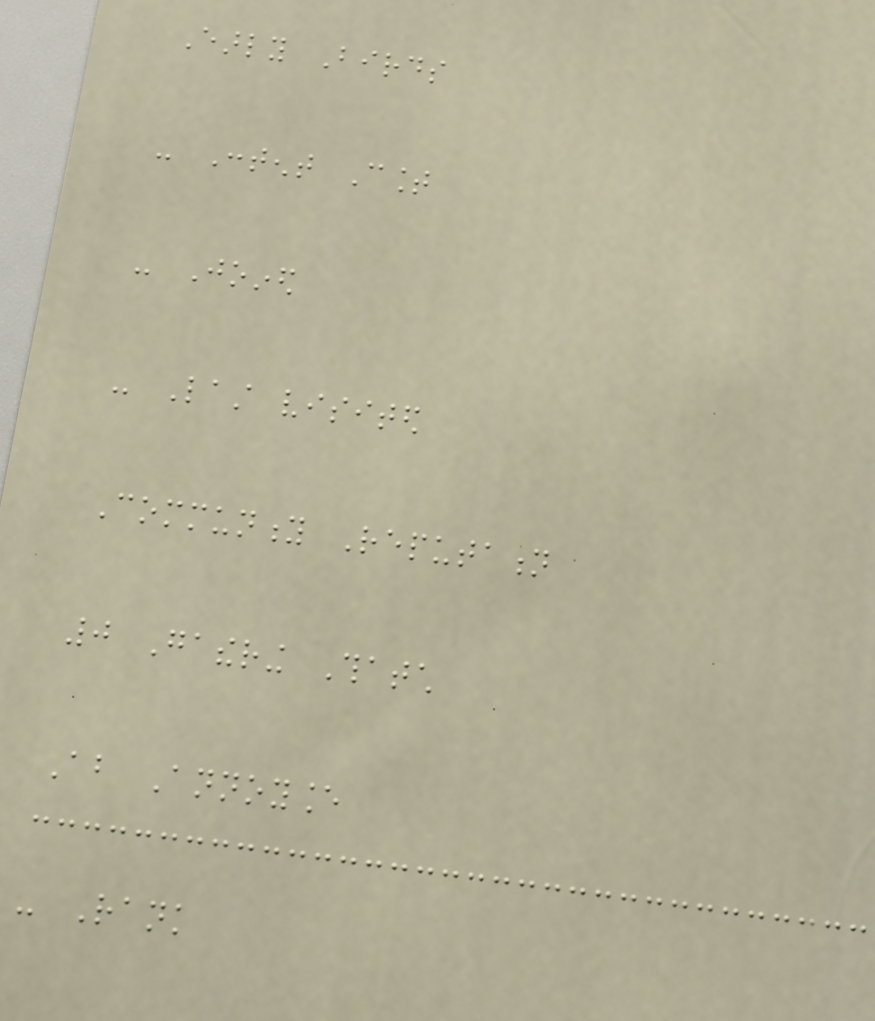Early Birds
- Content Count
- Joined
- Last visited
Community Reputation
0 Gathering Thatch
About Annoyance
- Rank
